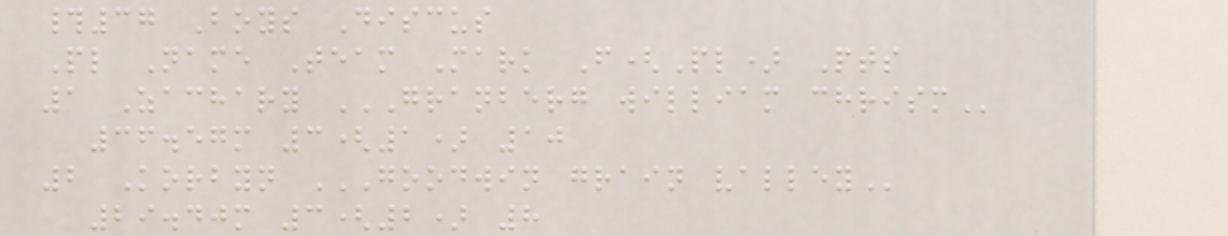#37 Boys Discus
Pl Name Team Mark F(Pl) Pts
1 Zachary GRANBERG WILLIAM CHRISM
36.57m 3(1) 10
2 Korbyn GOODWIN GRAIN VALLEY
29.40m 3(2) 8
